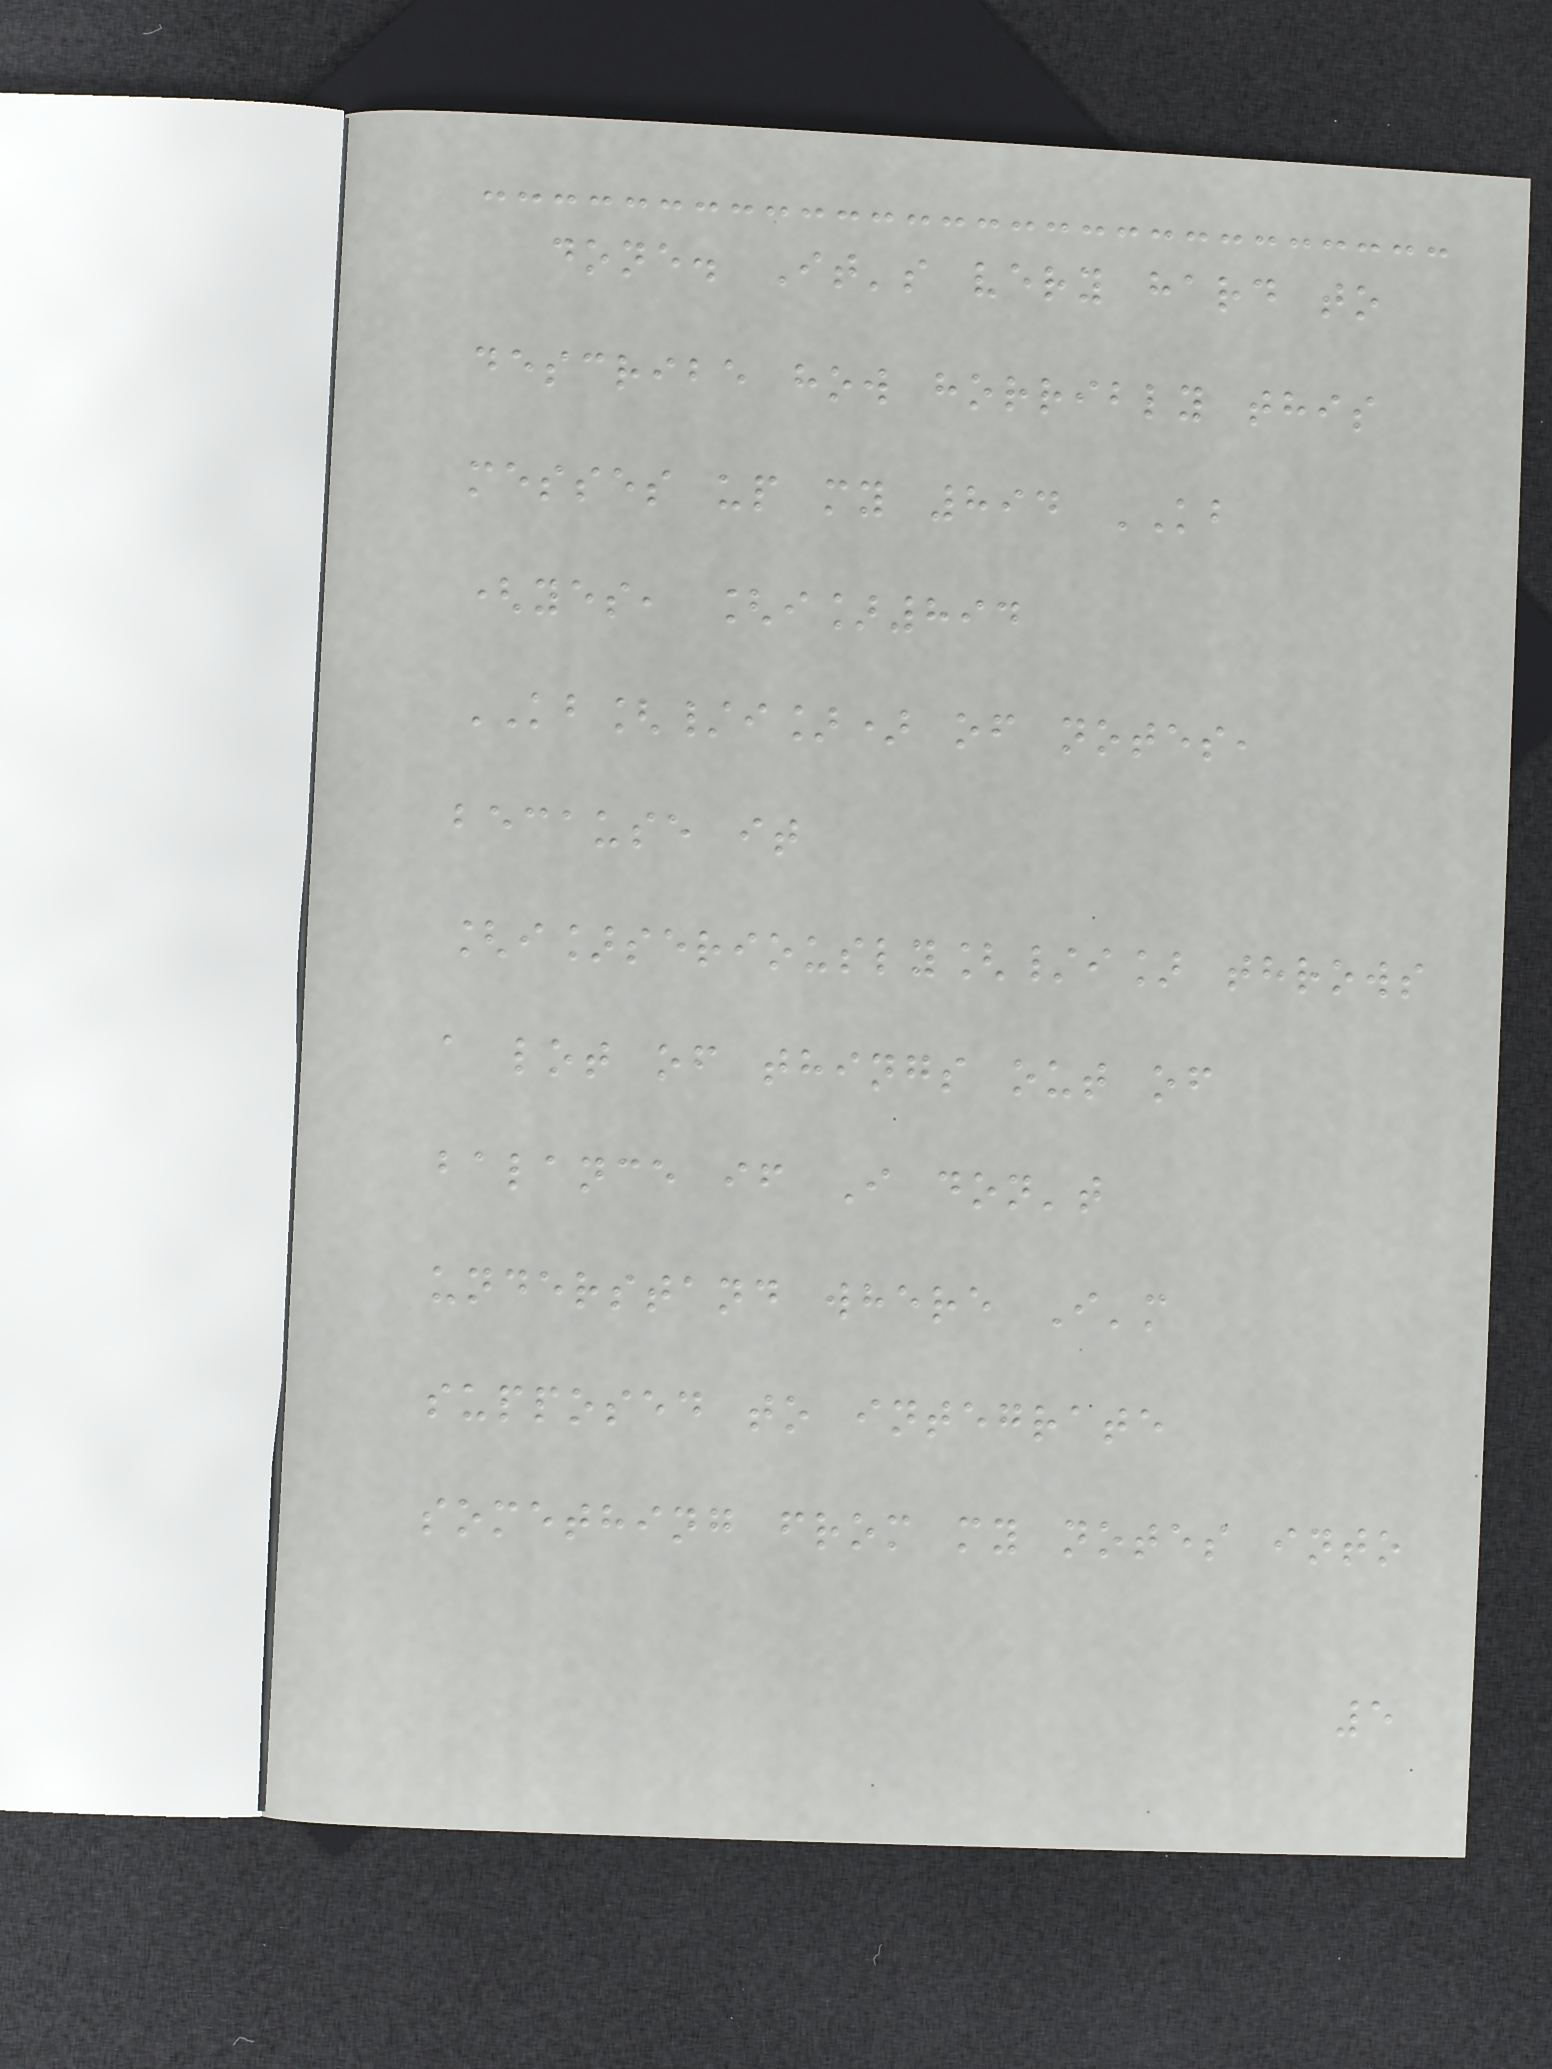done. It's very hard to
describe how horribly this
messes up my 894 KB
(yes, [i]894
KB[/i]) of notes,
because it
[i]seriously[/i] throws
a lot of things out of
balance if I don't
understand where I'm
supposed to integrate
something from my notes into
5
